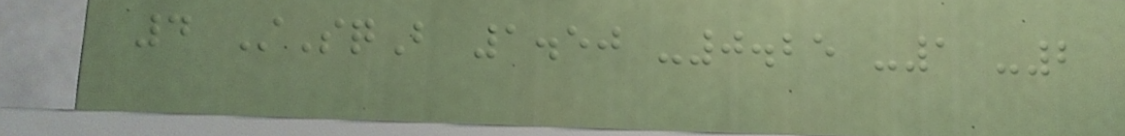4 StSqB 1.50 -0.25 -1 -2
